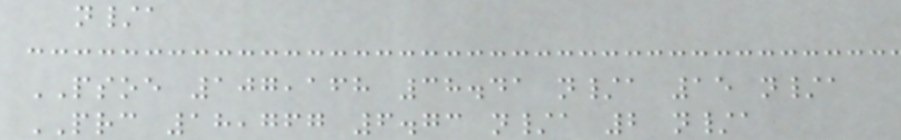n/a
PSOE 107,168 38.41 n/a 15 n/a
PRC 18,767 6.73 n/a 2 n/a
